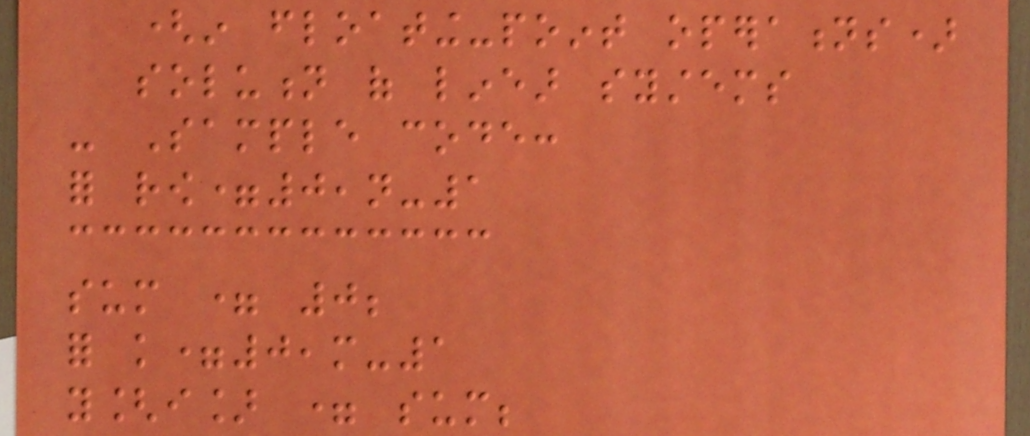(in floating-point operations)
solution of linear systems
- Sample code:
for row=0,n-1
sum = 0;
for k=0,m-1
y[i] = sum;
